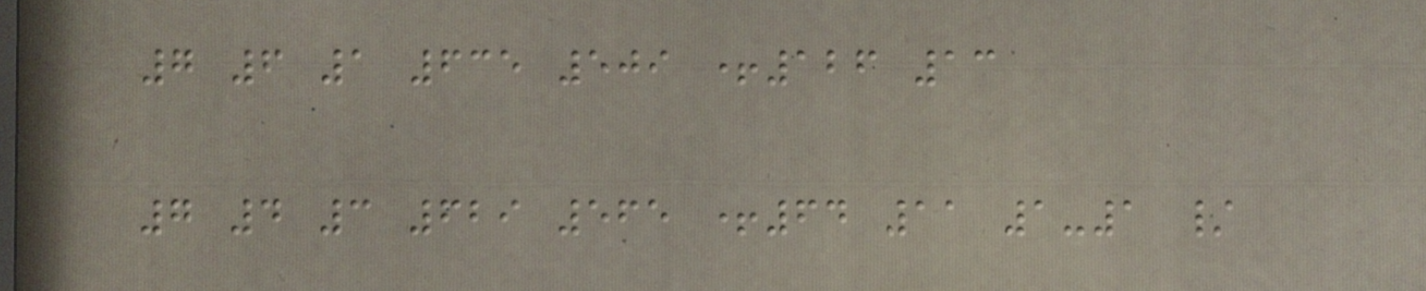7 6 1 635 509 +126 13
7 4 3 629 565 +64 11 1-1 /
